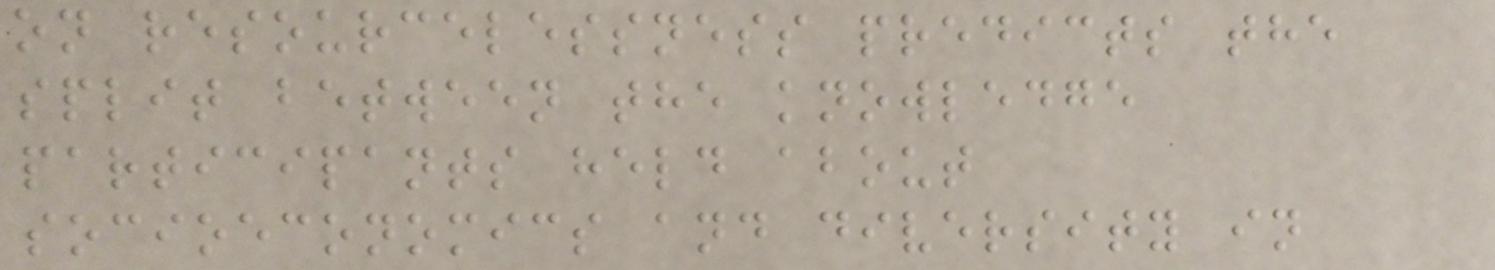on resourcelessness predicts the
split between the knowledge
participants held about
socioeconomics and diversity in
